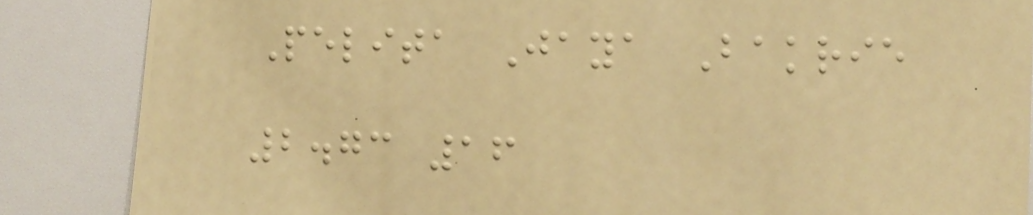Pelita Jaya Bakrie
2.73 16
